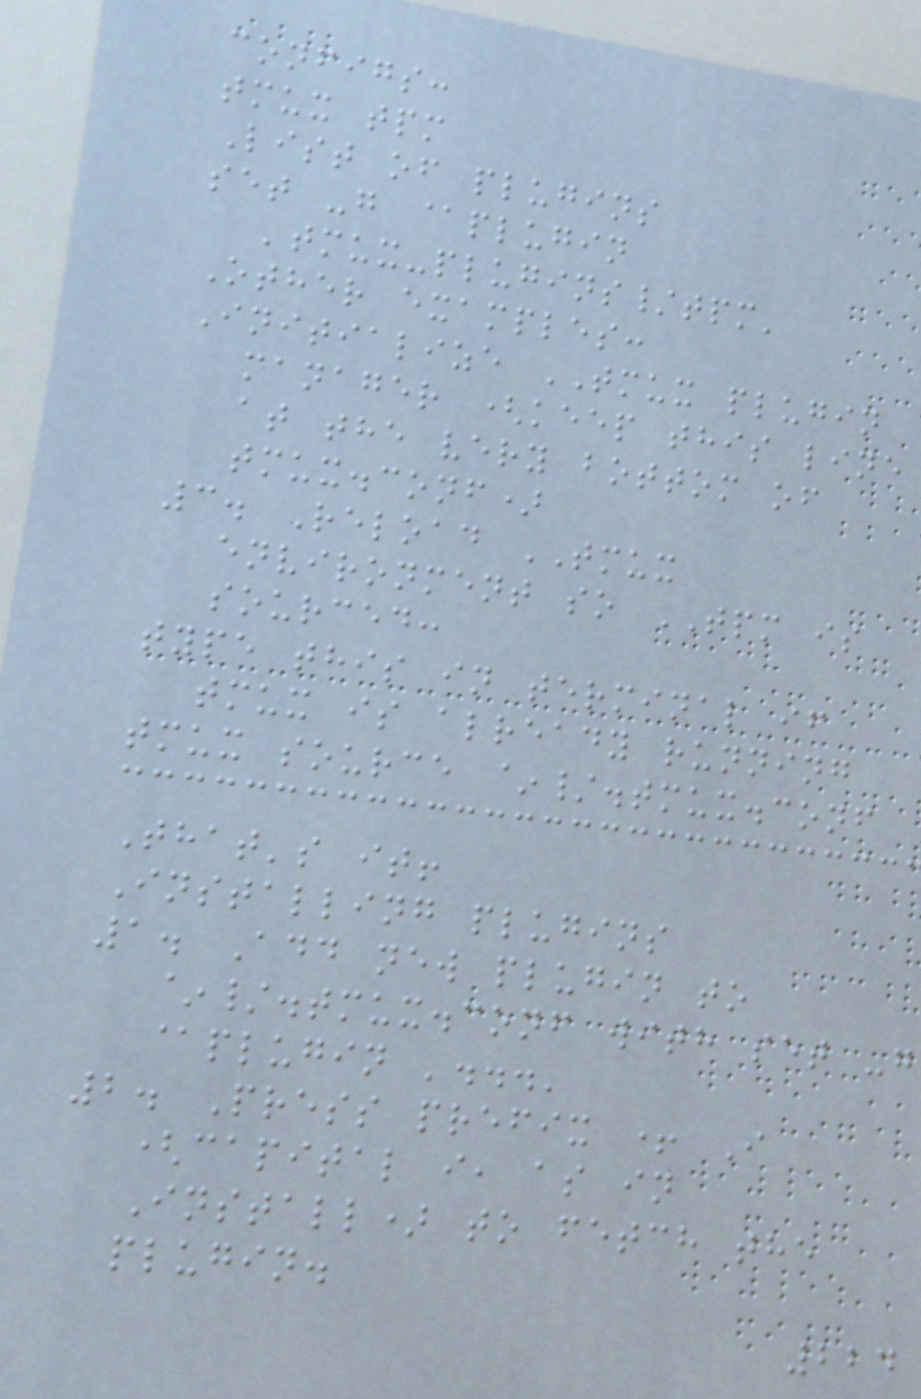configs:
tmux tpm
List of plugins
set -g @plugin
'tmux-plugins/tpm'
Other examples:
Initialize TMUX plugin
manager (keep this line
at the very bottom of
tmux.conf)
3. Reload TMUX
environment so TPM is
sourced:
type this in terminal if
tmux is already running
tmux source ~/.tmux.conf
That's it!
Installing plugins
1. Add new plugin to
~/.tmux.conf with set -g
@plugin '...'
2. Press prefix + I
(capital i, as in
Install) to fetch the
plugin.
224
